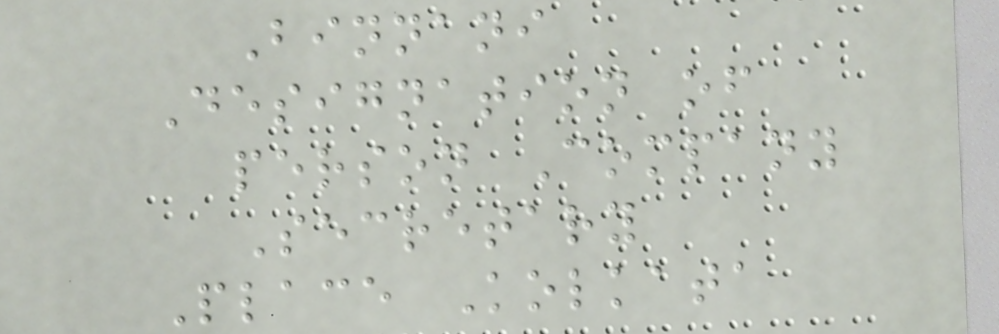Binnani
Designation of
person Company
Secretary
Place Kolkata
